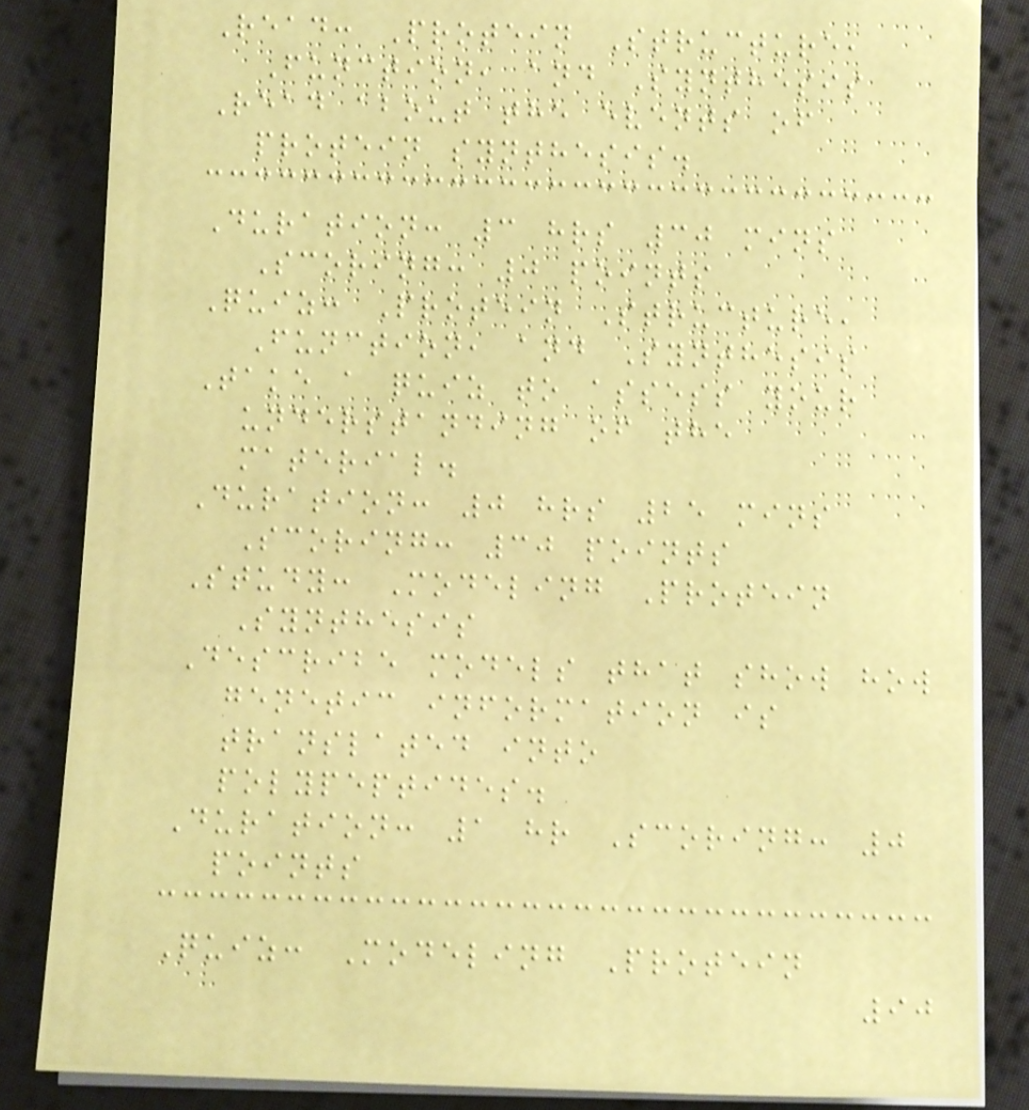Read: Protein Structure,
Function, and Synthesis
Read about the events of
protein synthesis.
Duration: 3 hrs 30 mins
Scoring: 0 points
Quiz: Protein Structure,
Function, and Synthesis
Take a quiz to assess your
understanding of the
material.
Duration: 0 hrs 25 mins
Scoring: 30 points
Study: Modeling Protein
Synthesis
Describe models that show how
genetic information is
translated into
polypeptides.
Duration: 1 hr Scoring: 0
points
Quiz: Modeling Protein
90
